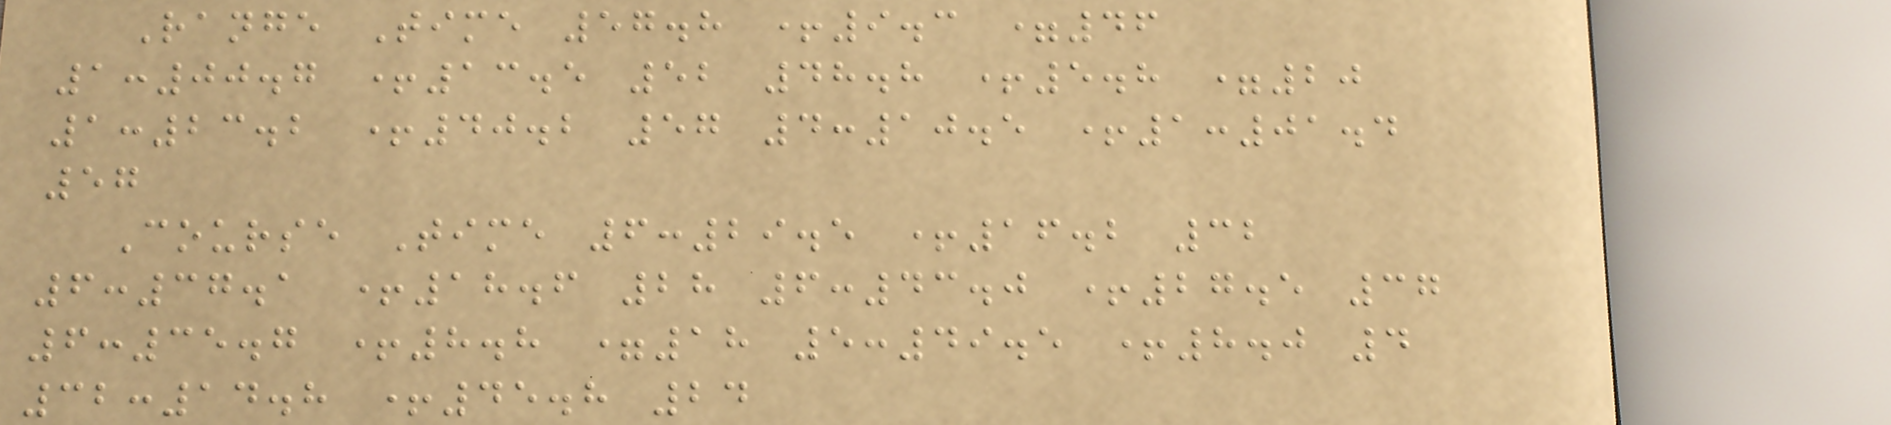Range Time 57.8 +9.3 =46
1:00.7 +13.5 52 48.8 +5.8 =20
1:23.2 +40.2 57 4:10.5 +1:01.4
57
Course Time 6:29.5 +16.2 32
6:37.1 +18.6 28 6:43.0 +27.5 37
6:35.7 +8.8 =18 5:49.5 +8.0 4
32:14.8 +45.8 24
